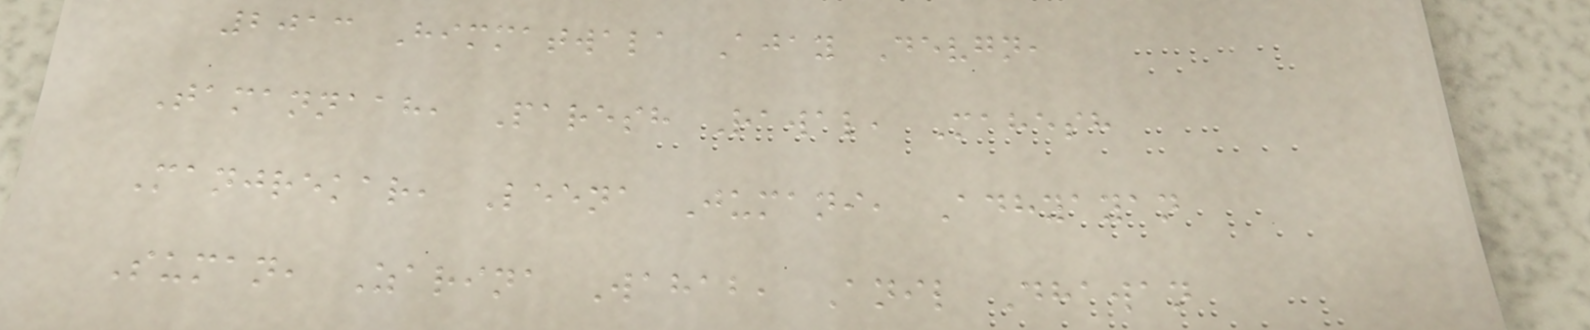2013 Himmatwala Ajay Devgn,
Tamannaah, Paresh Rawal, Mahesh
Manjrekar, Leena Jumani, Adhyayan
Suman, Zarina Wahab, Anil Dhawan
